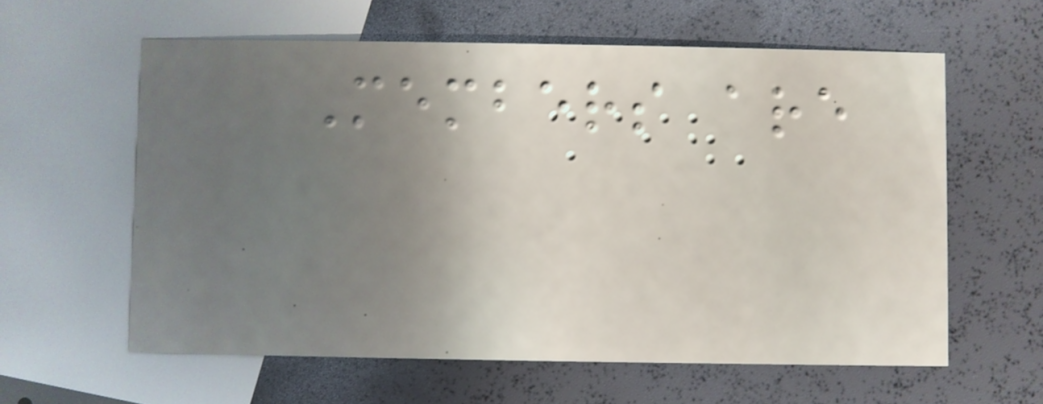Members are
